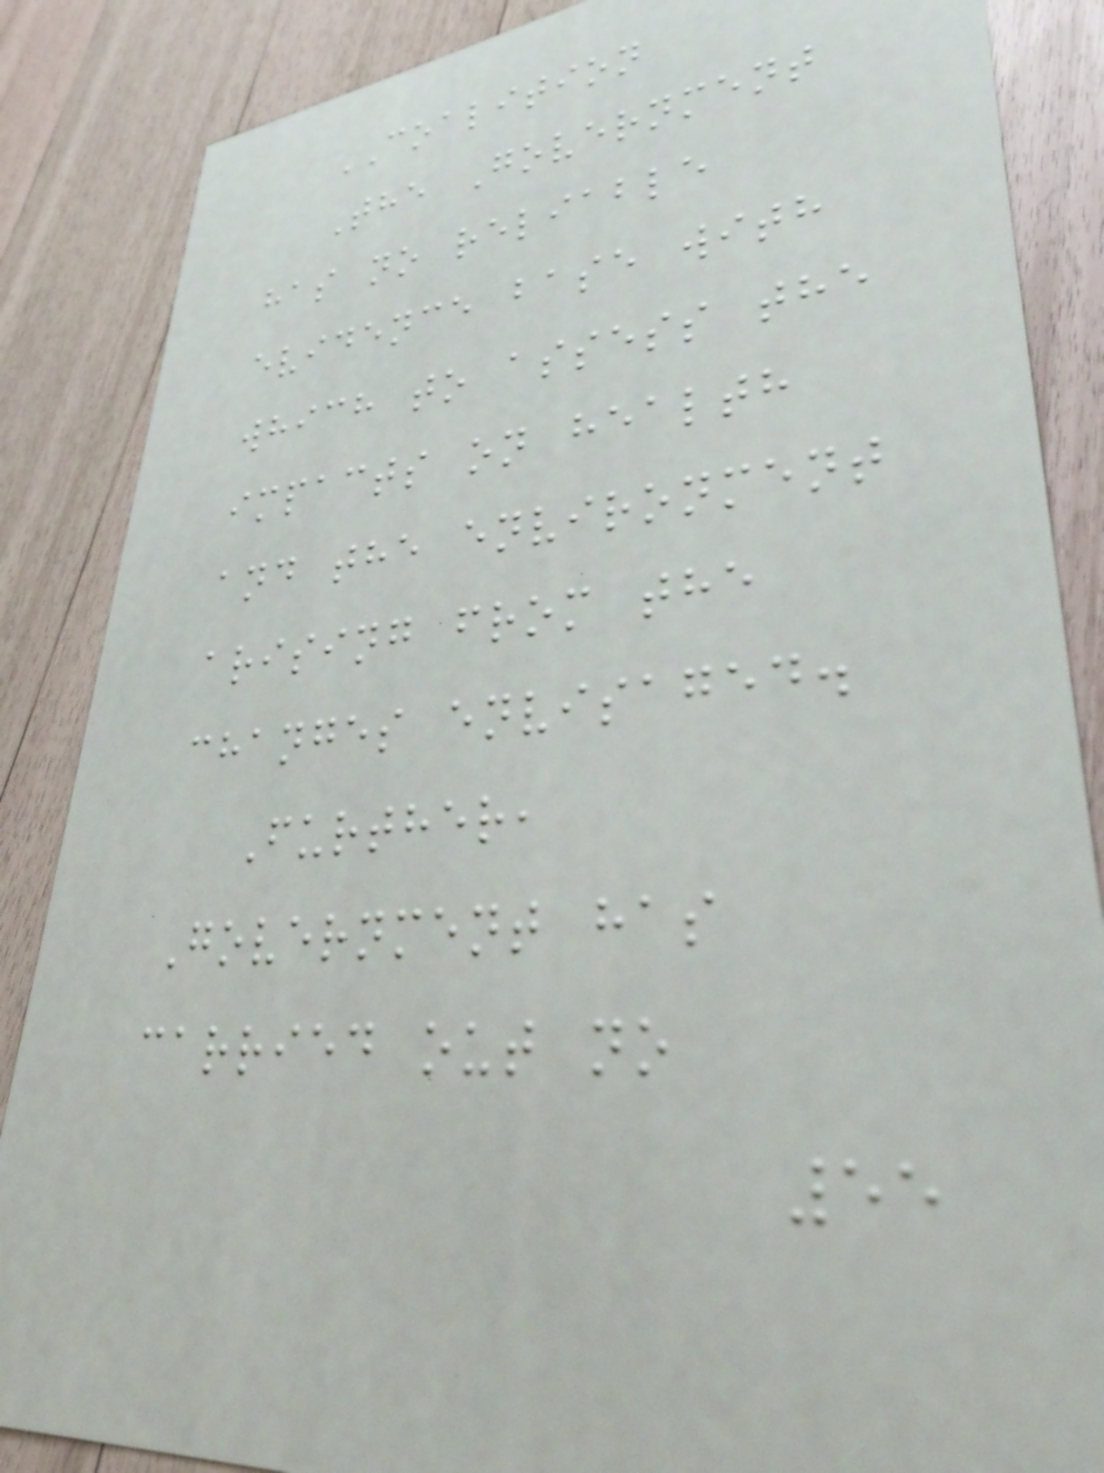COALITION
The Government
has no reliable
evidence base with
which to assess the
impacts on health
and the environment
arising from the
changes envisaged.
Further,
Government has
carried out no
55
